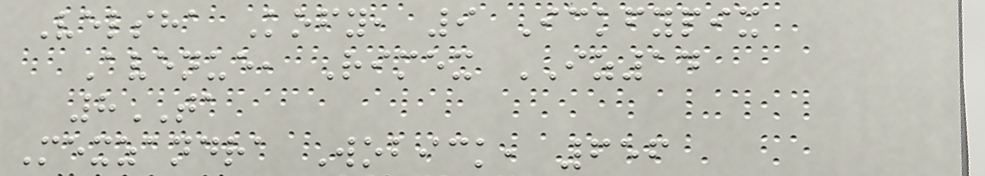Velsha Kofy, 9 Ickfypix
Avenue, Rimex IZ14
8TA
Mexzandra Wobick, 656
